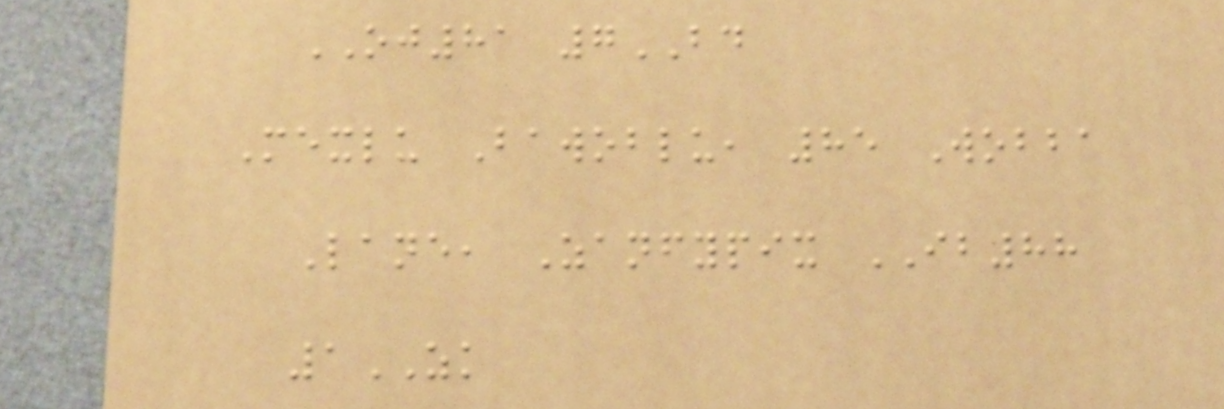OJ81 7BD
Mexlu Bawoblu, 85 Wobba
Lane, Zanfypix IB88
1ZK
